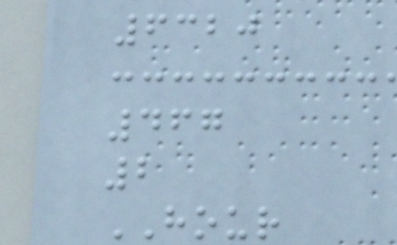6320
467
2
HOUR
